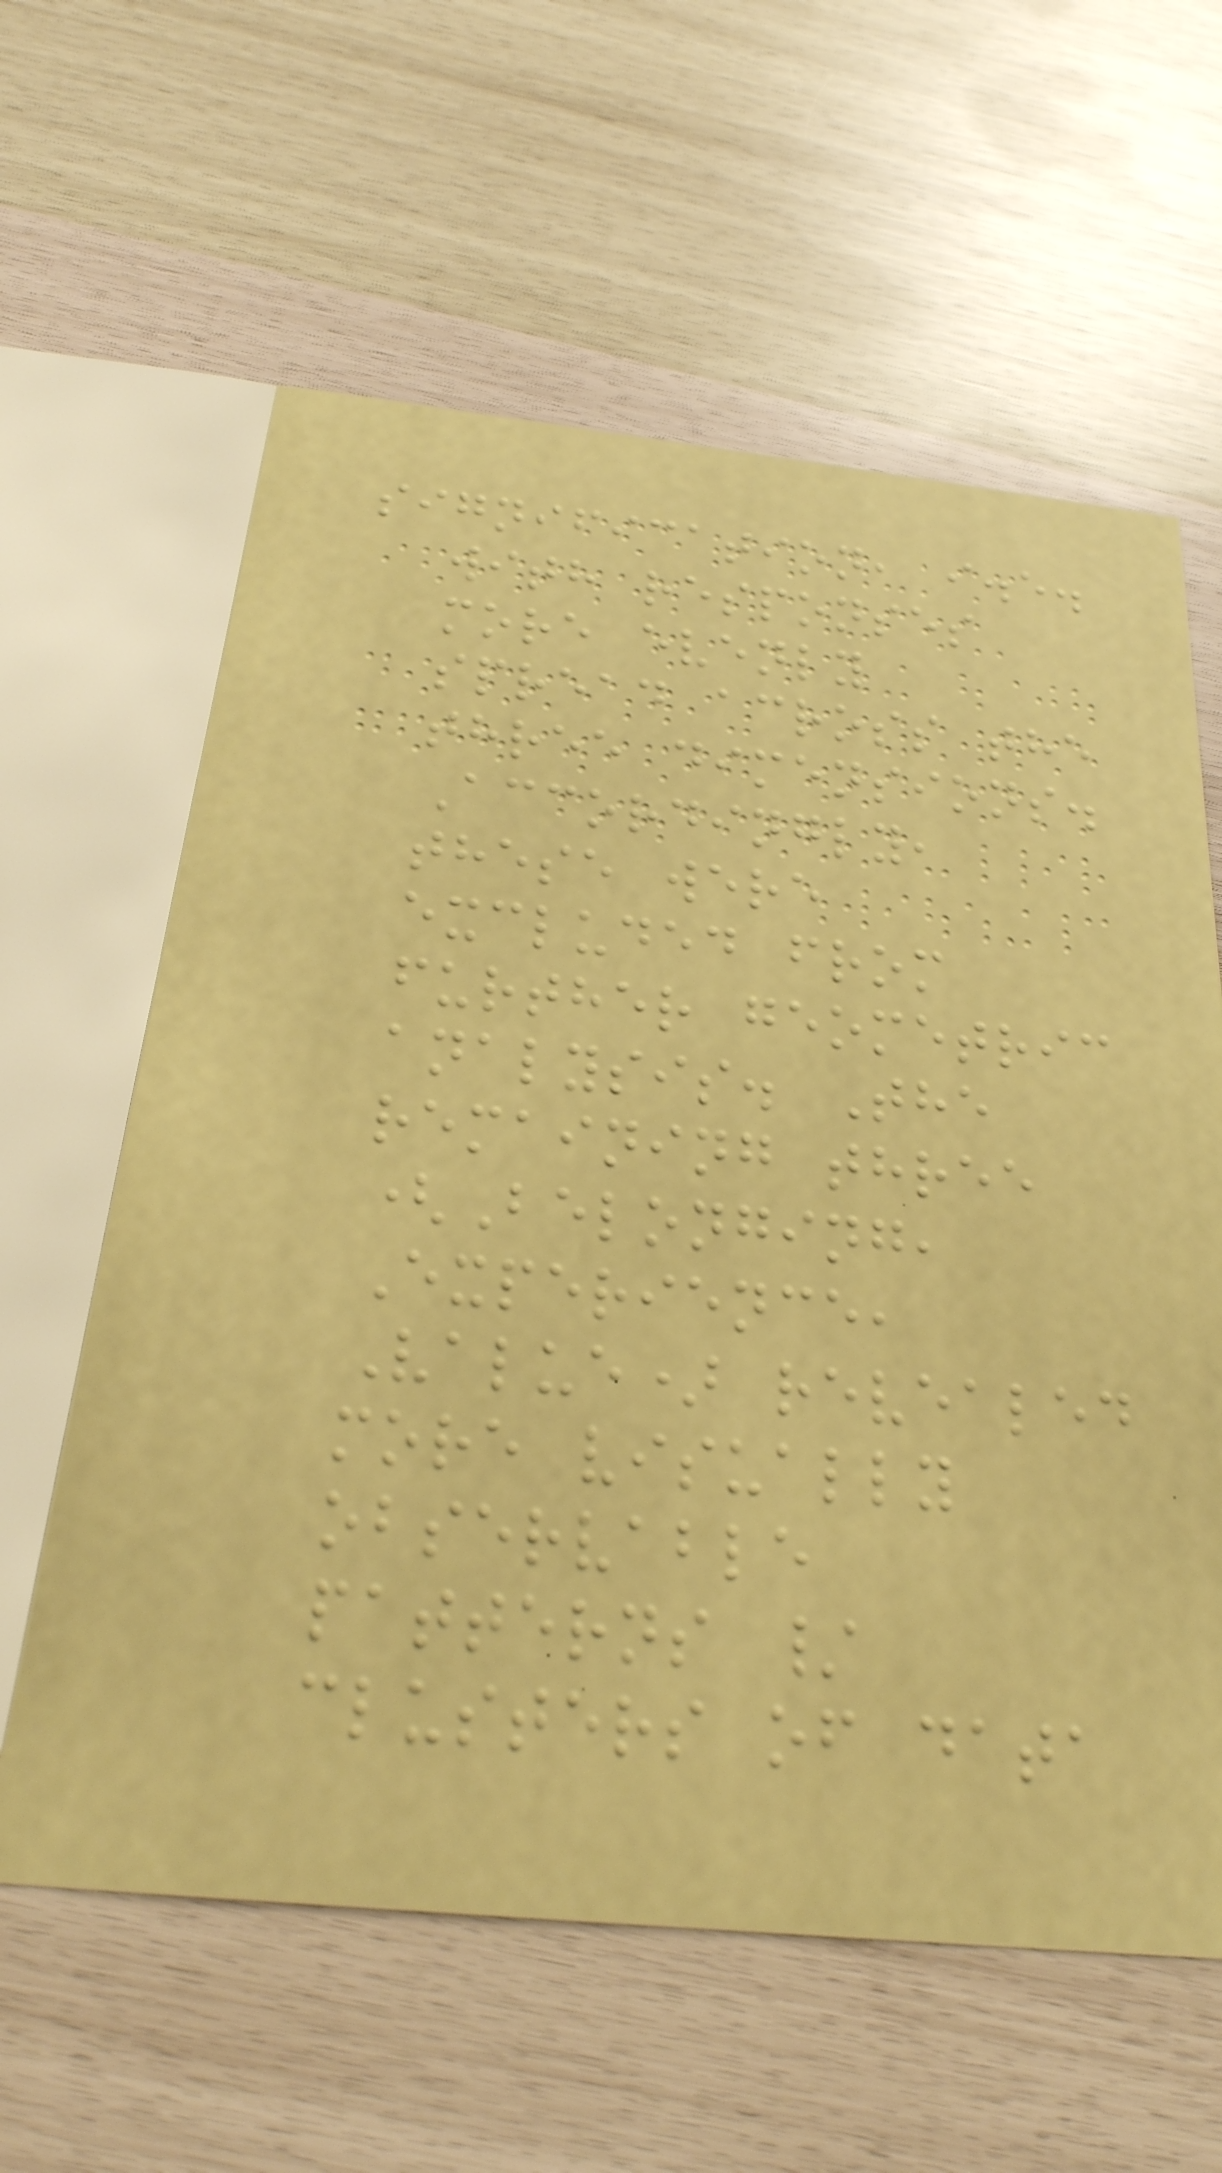signification, i.e.
with responses
more evenly
spread across the
three dimensions.
Accordingly,
these were
excluded from
further geometric
analysis. The
remaining three
(Belonging,
Experience,
Value) revealed
more visually
observable
patterns /
clusters of data
